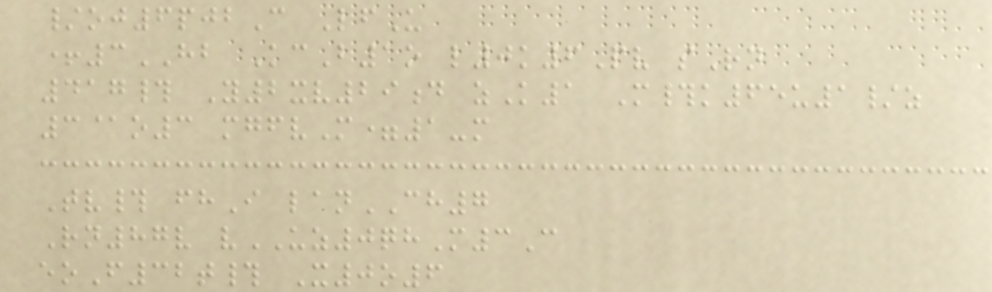/oj6pjbC LfU
+3HB KcB1o l0k6Pv sRn
417# Y2xv29d zK1 M#k65u1/z
3@o3 mgfvM=1-m
Tv# fhI lanCH7
Rn87v vUZ0qhM3C
eoF32t# X0o6
